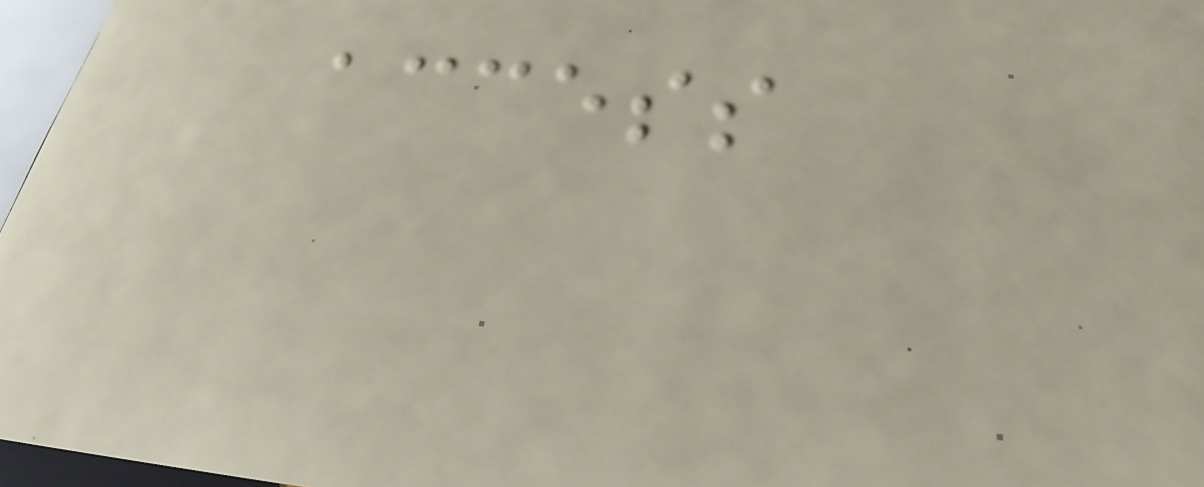access
